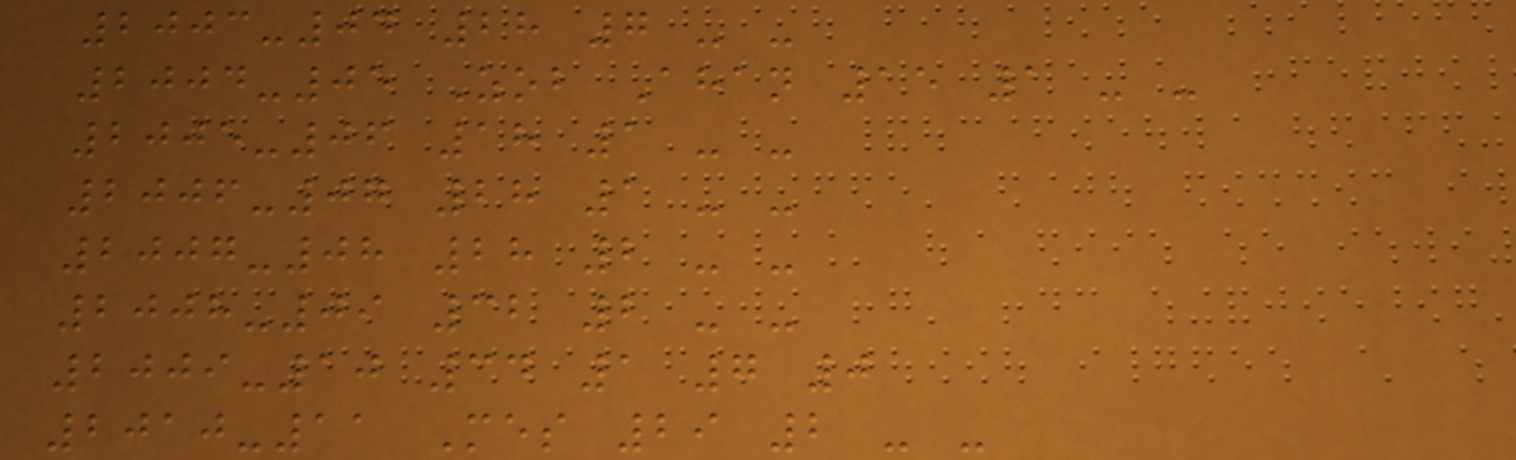2003-04 28 7 - -
2004-05 Zob Ahan 15 1 - -
2005-06 18 1 - -
2006-07 28 1 - -
2007-08 28 2 - -
2008-09 32 2 - -
2009-10 34 1 7 0
2010-11 Mes 29 2 - -
